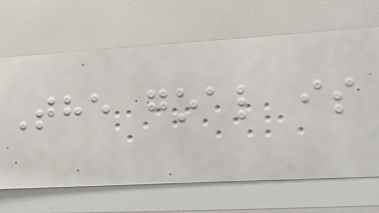The goal is
